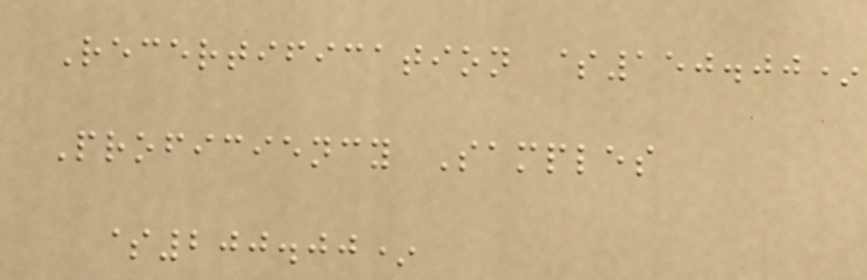Recertification $150.00*
Proficiency Samples
$200.00*
